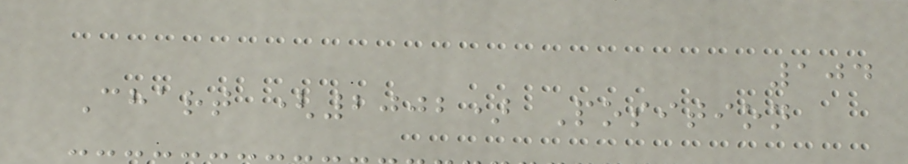104
Chart (2002) Position
